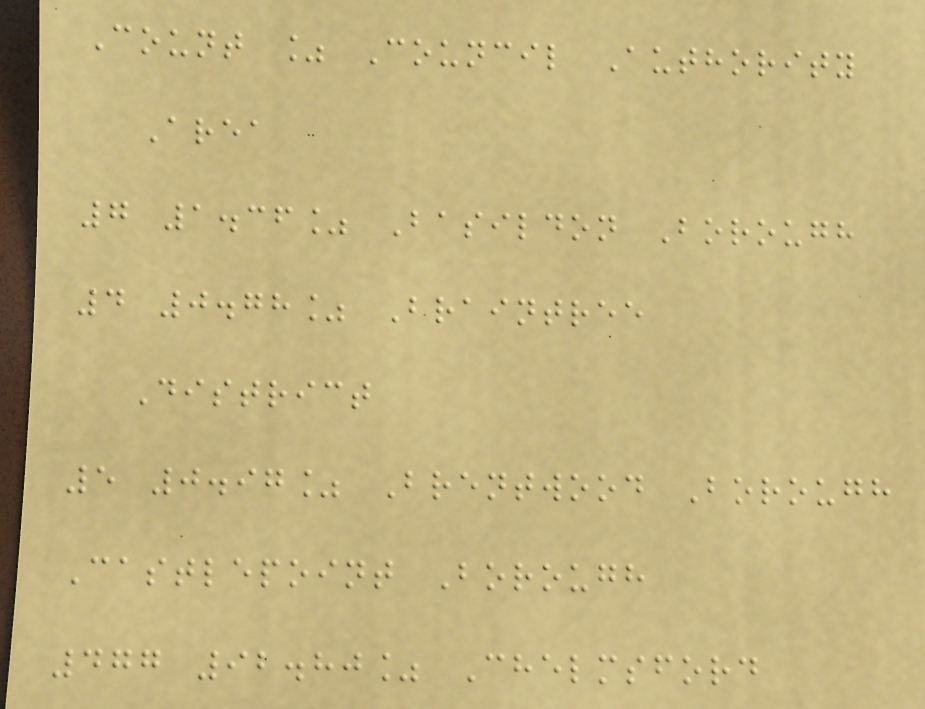Count % Council Authority
Area
7 1.36% Basildon Borough
4 0.78% Braintree
District
5 0.97% Brentwood Borough
Castlepoint Borough
477 92.80% Chelmsford
